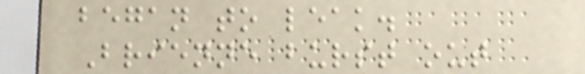began to leak.
Brienne burst out
